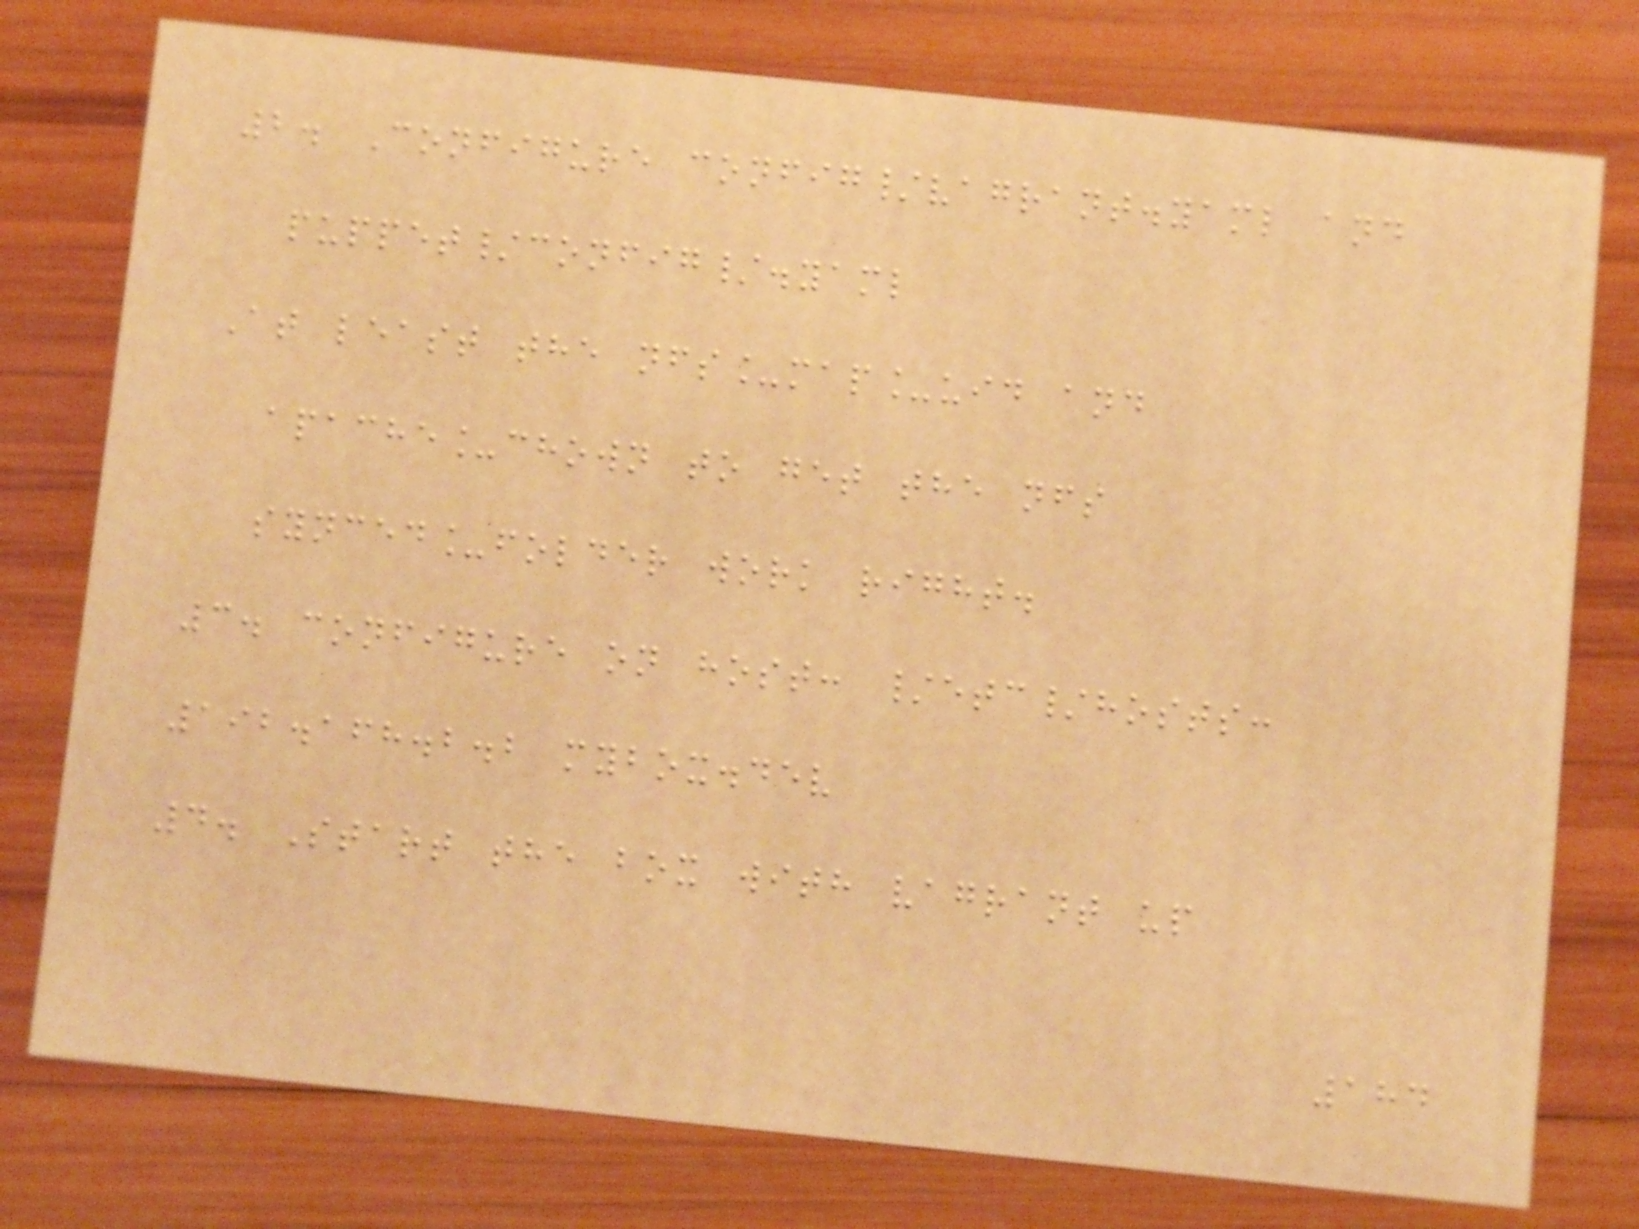2. Configure config/vagrant.yaml and
puppet/config/.yaml
At least the nfs_map_uid and
apache_chown to get the nfs
synced_folder work right.
3. configure on host: /etc/hosts:
192.168.2.2 mybox.dev
4. Start the box with vagrant up
184
